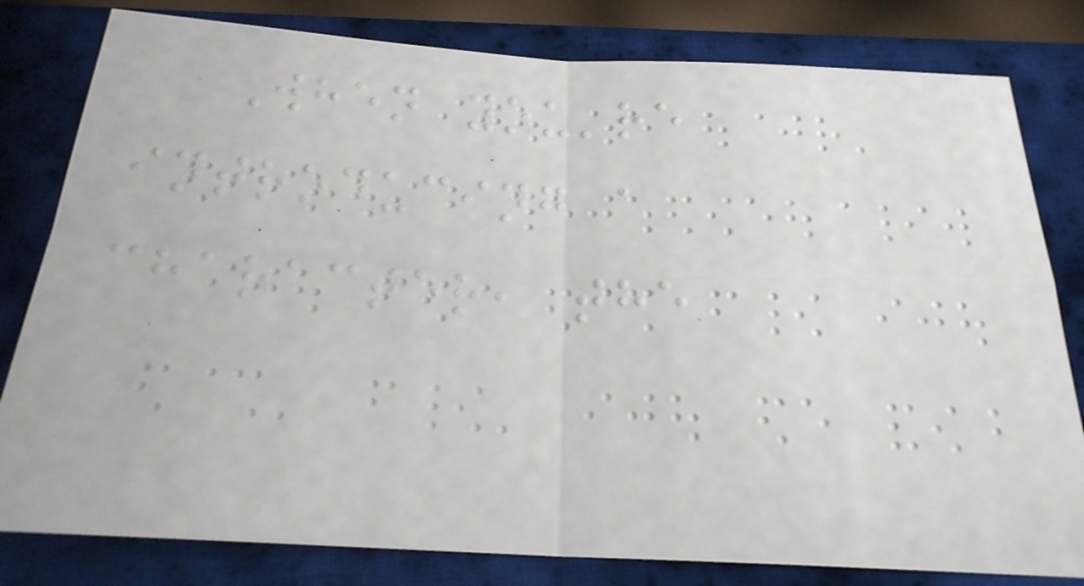When you're
introducing a
character, the
